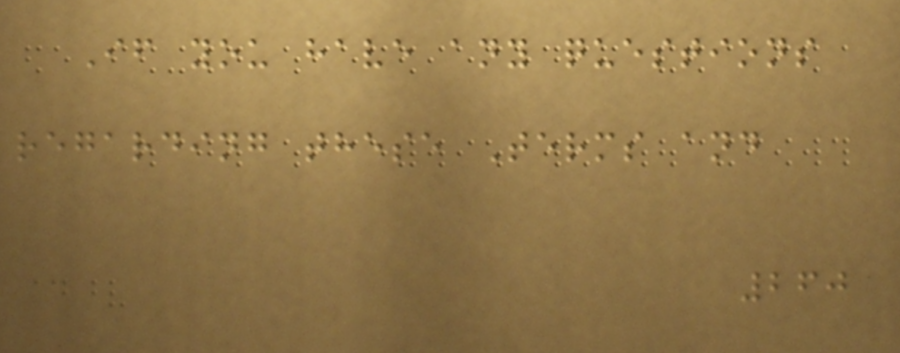If you have any questions
regarding these Terms and
260
